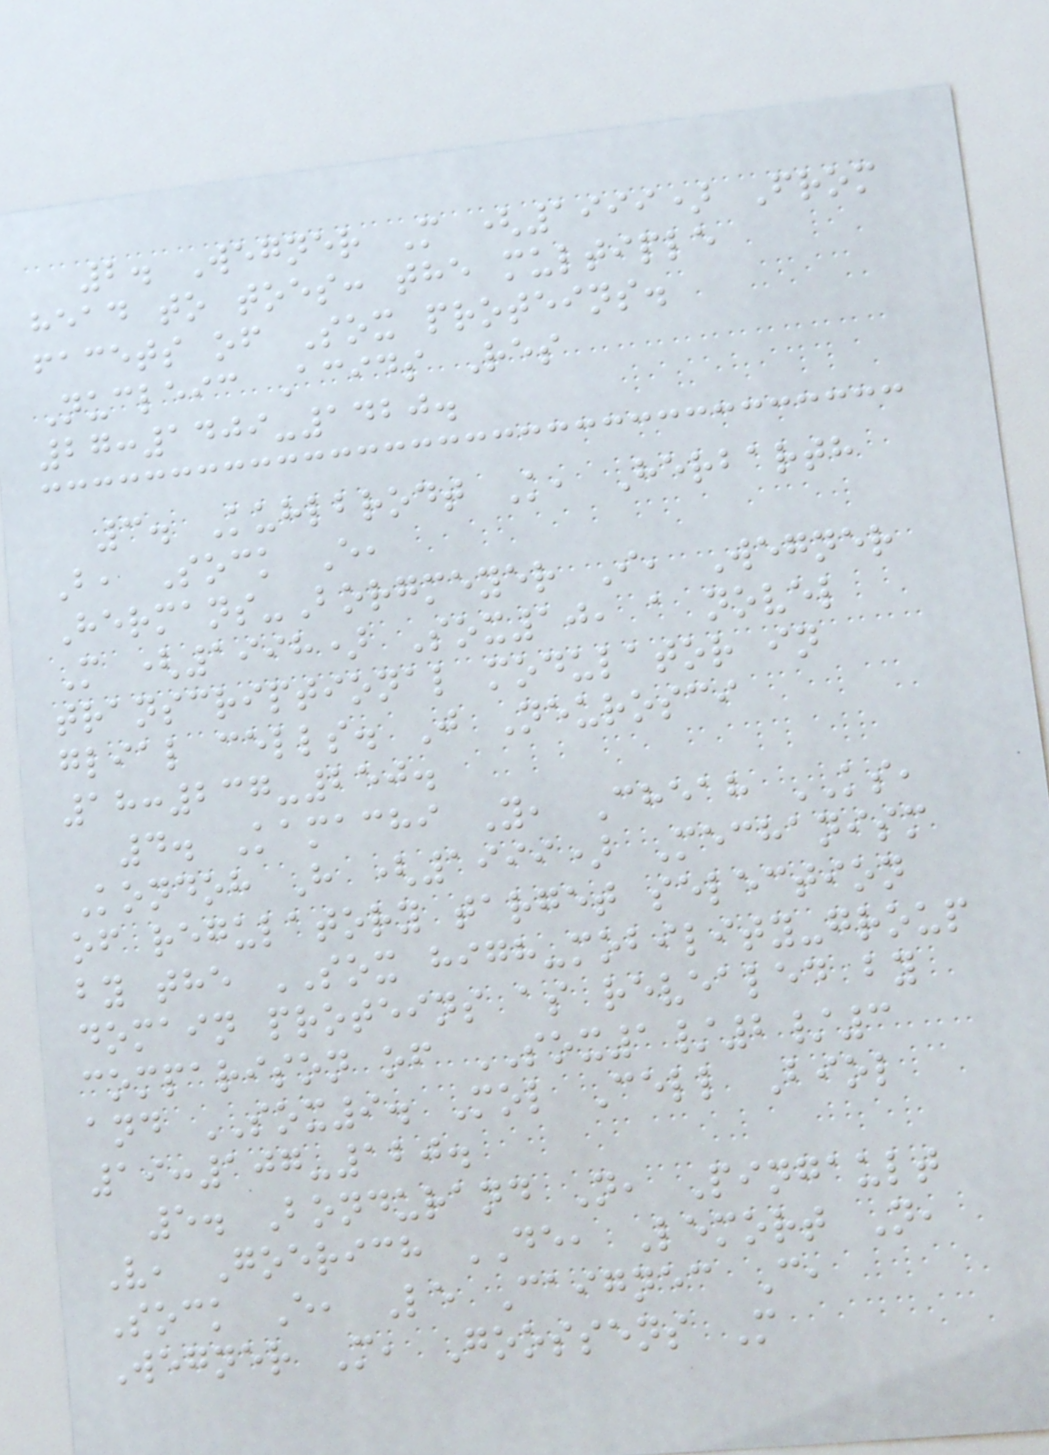2. Wegner M (1999) From
head to toes: the multiple
facets of Sox proteins.
Nucleic Acids Res
27:1409-1420.
3. Kuhlbrodt K, Herbarth
B, Sock E,
Hermans-Borgmeyer I, Wegner
M (1998) Sox10, a novel
transcriptional modulator in
glial cells. J Neurosci
18:237-250.
4. Kamachi Y, Cheah KS,
Kondoh H (1999) Mechanism
of regulatory target selection
by the SOX high-mobility-group
domain proteins as revealed by
comparison of SOX1/2/3
and SOX9. Mol Cell Biol
19:107-120.
5. Bondurand N, Pingault
V, Goerich DE, Lemort N,
Sock E, Le Caignec C,
Wegner M, Goossens M
